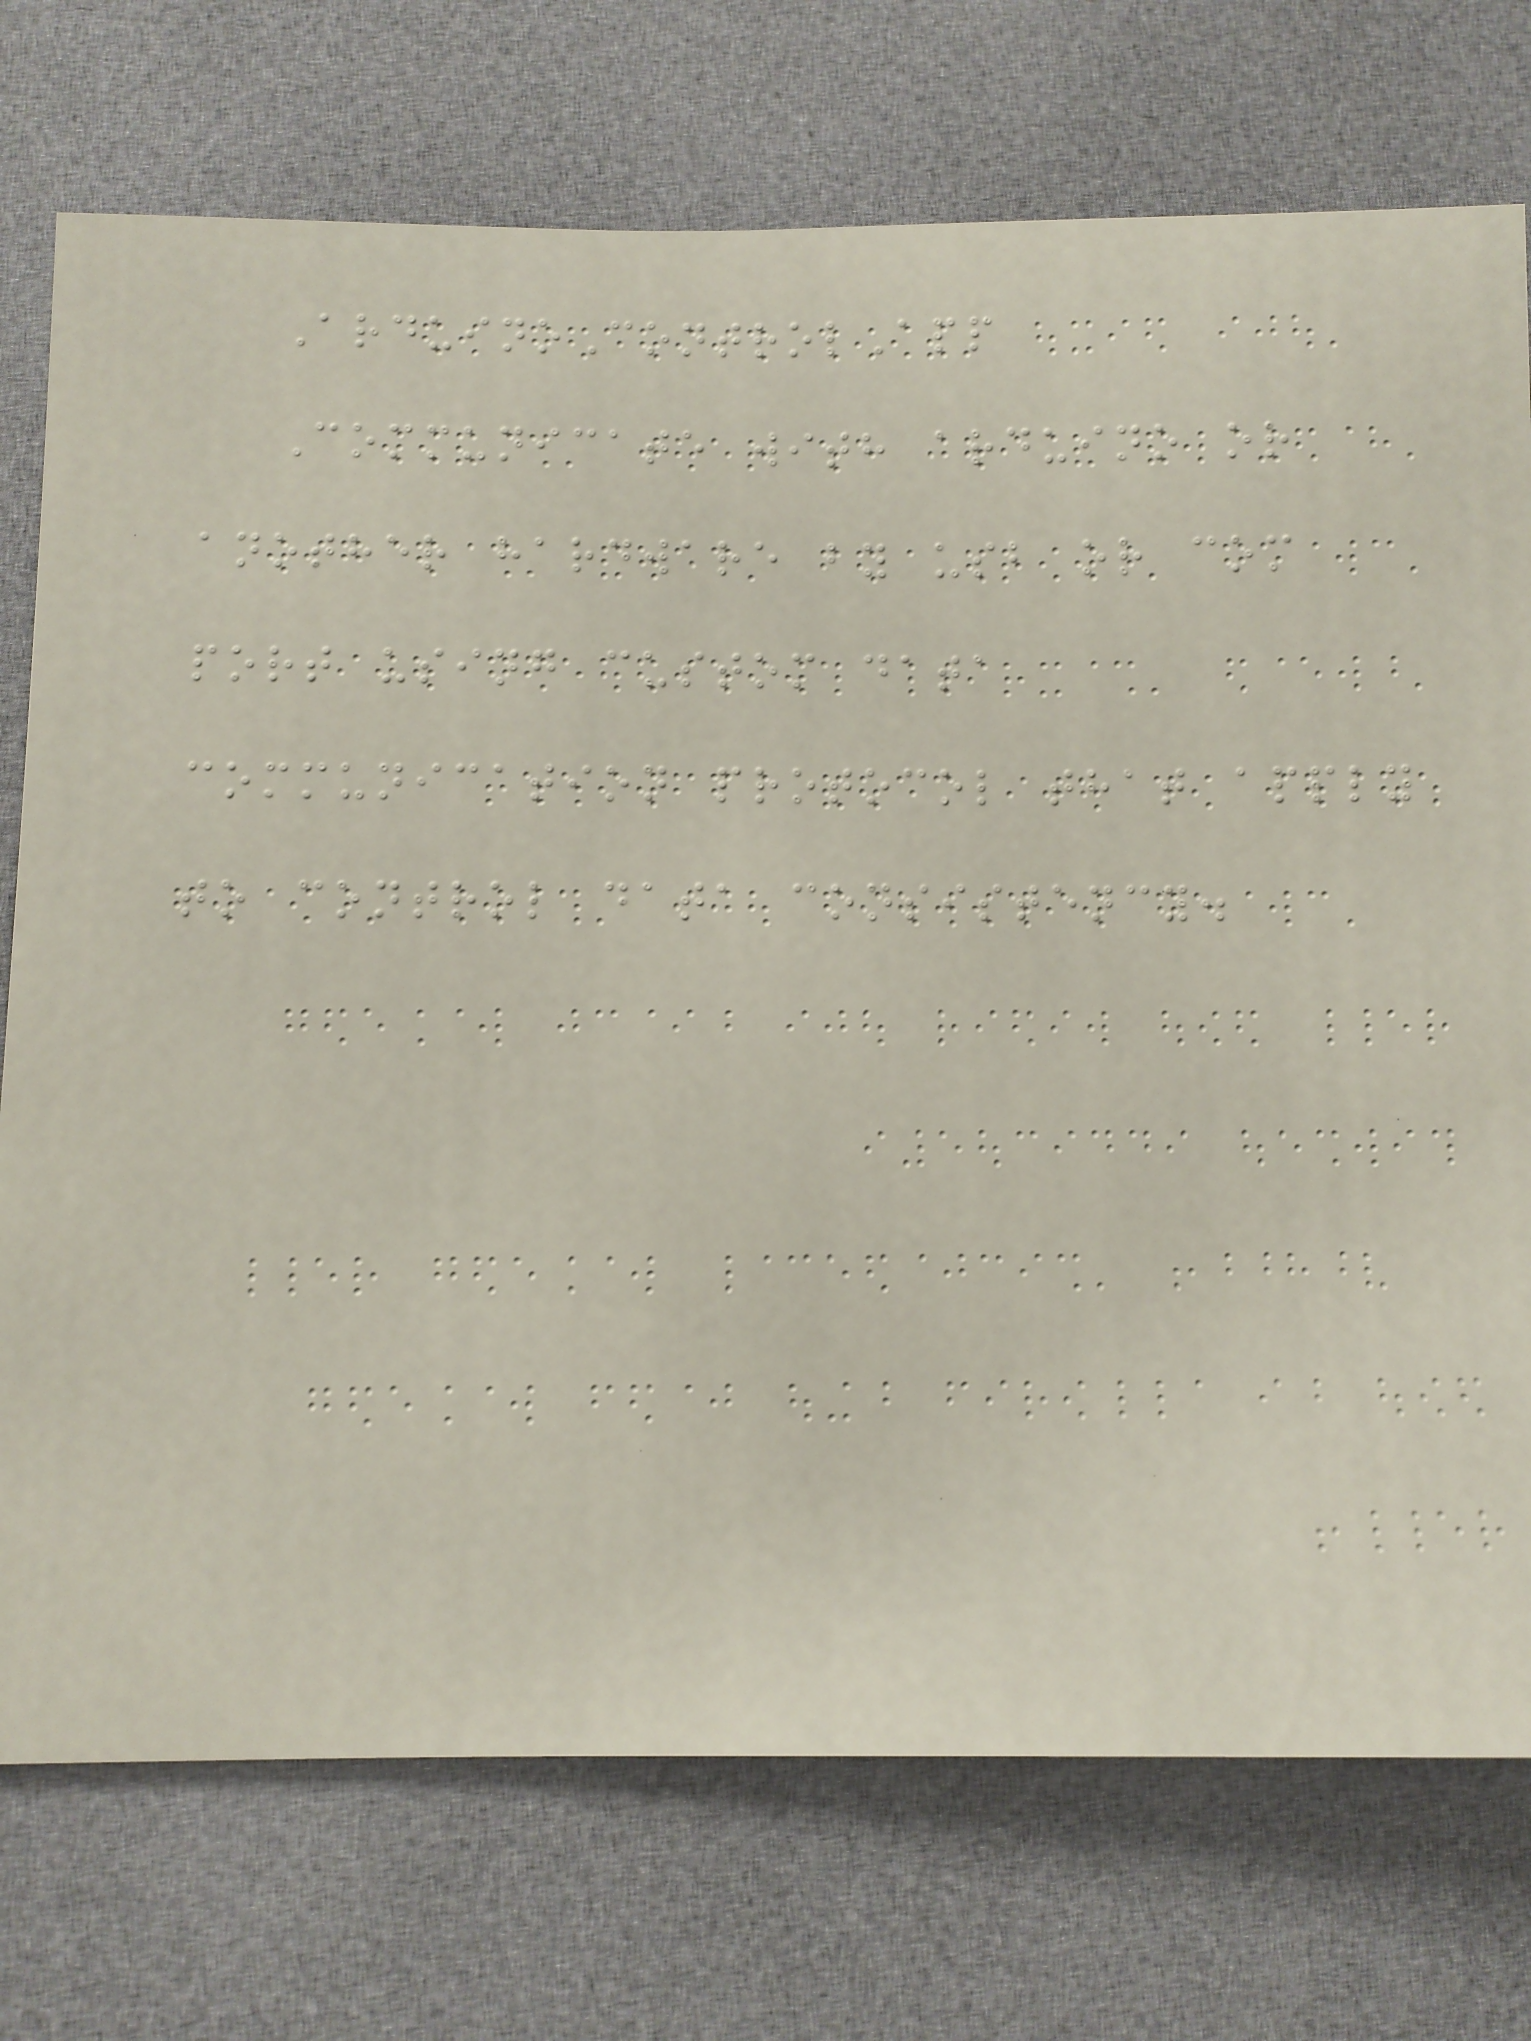ArduinoControlApp
Communicate with arduino or
another hardware by usb or com
port using custom data
communication protocol that apply
to control data consistency.
